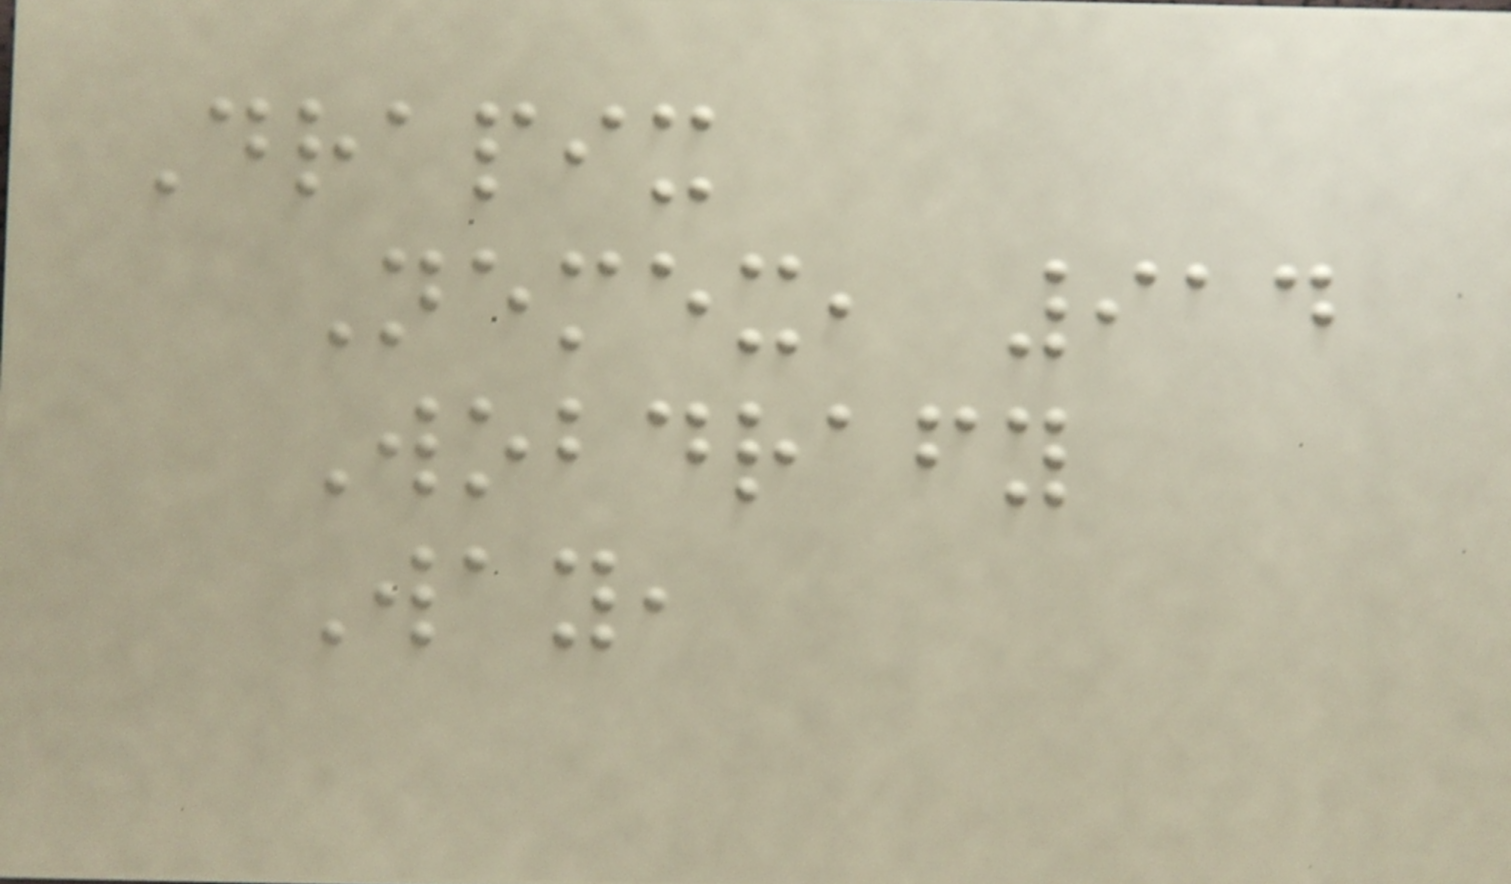Drapix
Nemex, 914
Wobdrafy
Way,
